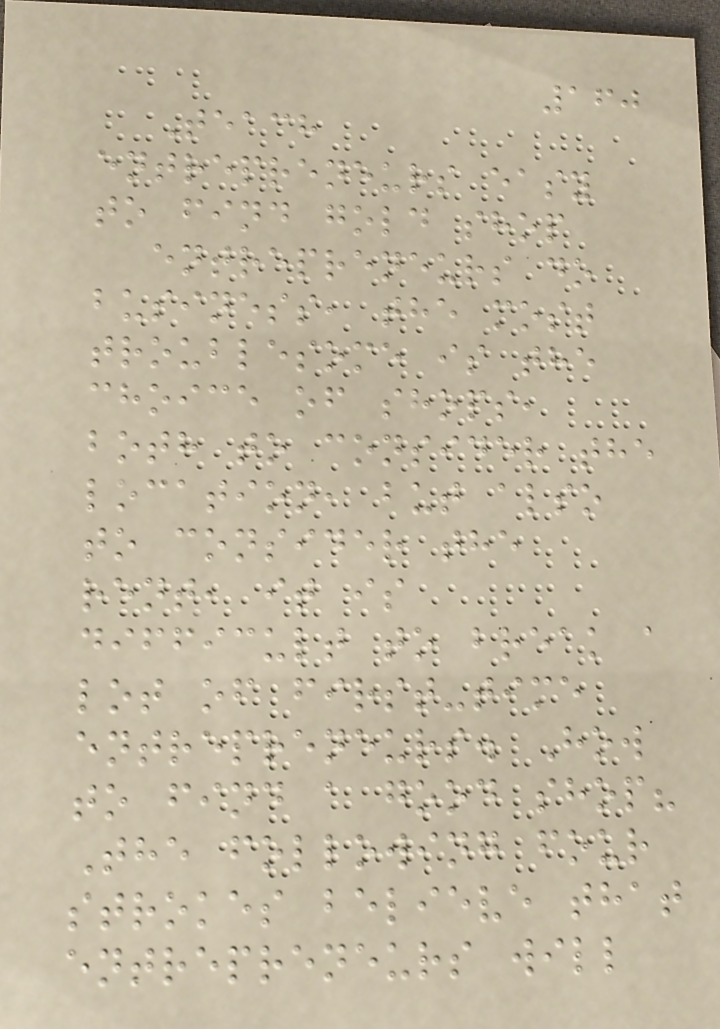160
Teach
entrepreneurs easy
to find gold shop
entrepreneurs do
business, the most
troublesome is the
choice of shops,
both to consider the
location, but also
to consider the
rent, it is
difficult to break a
lot of first-time
entrepreneurs. How
to find a good shop?
The following four
strokes believe that
entrepreneurs will
